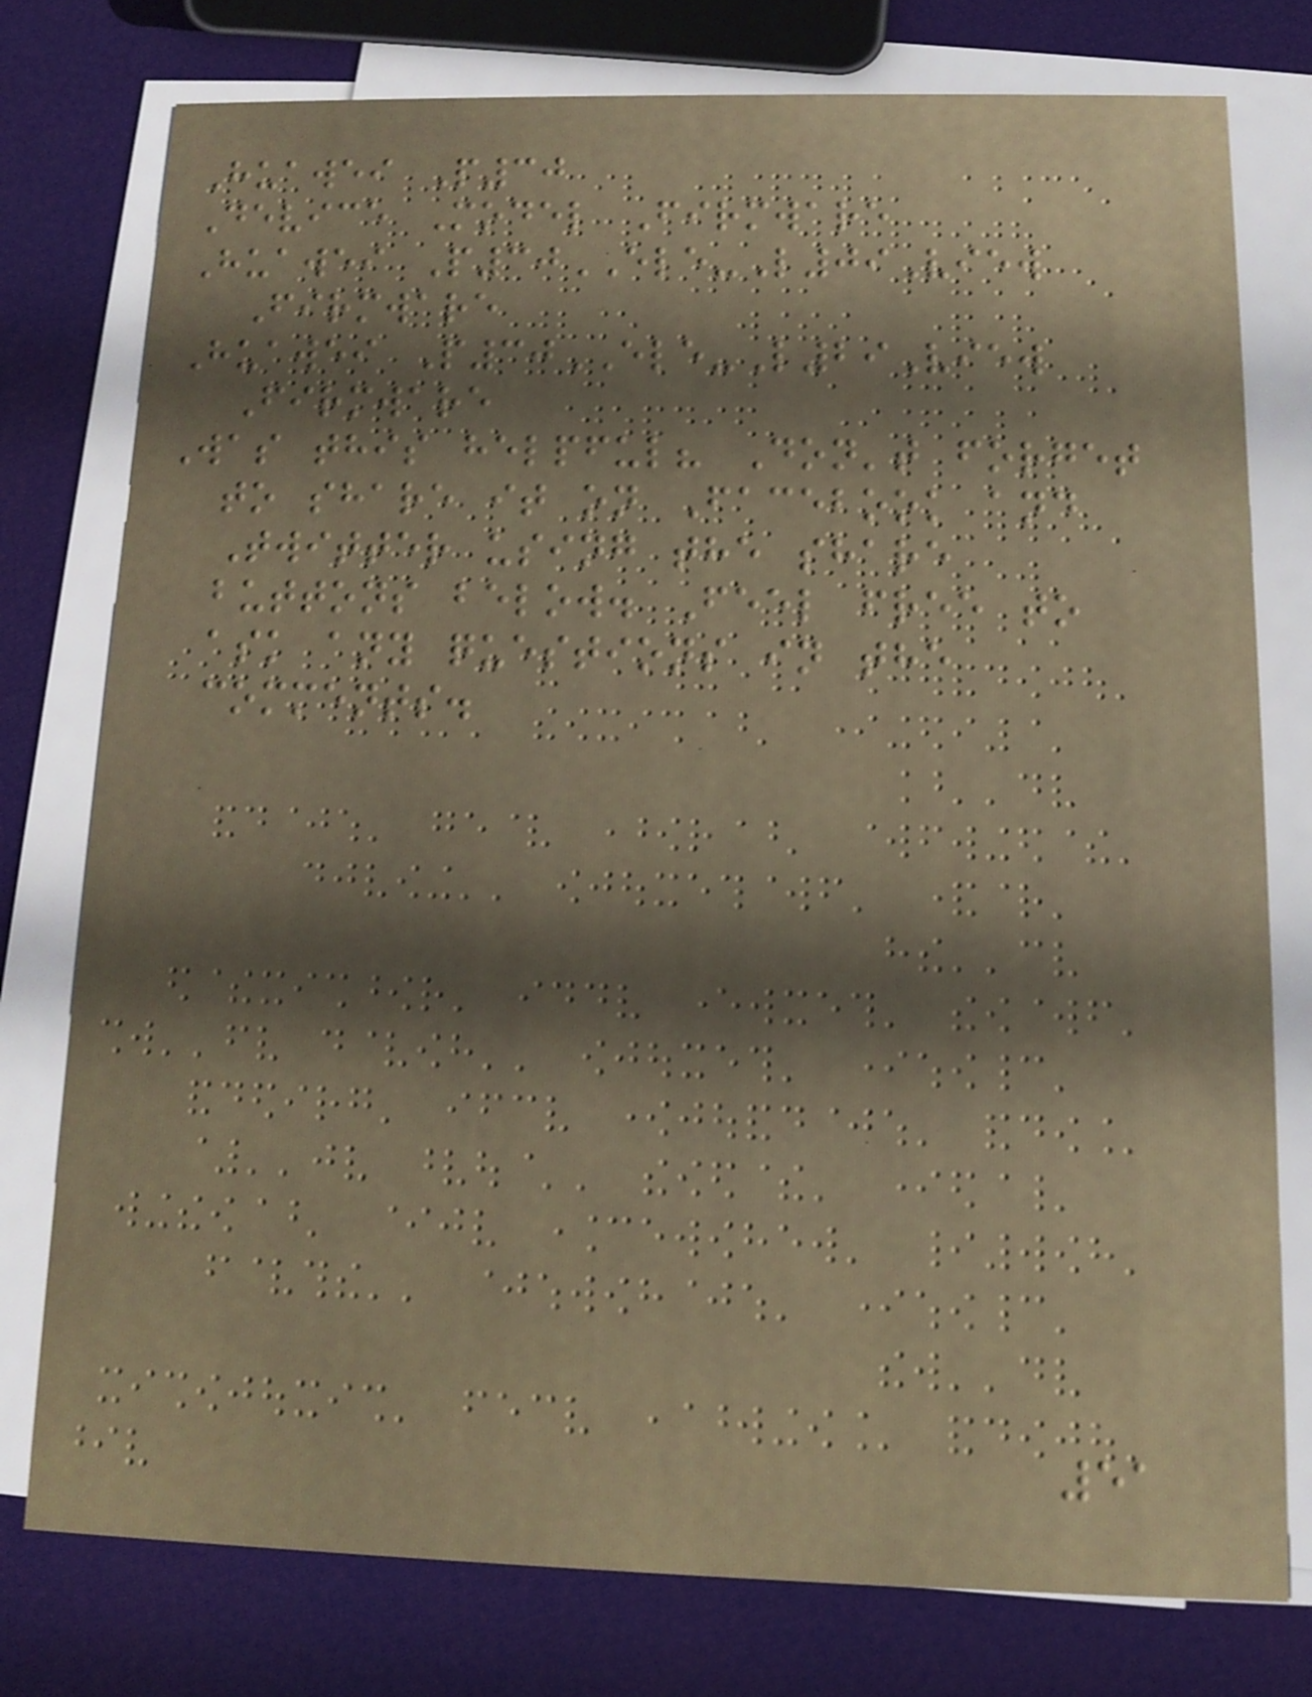Huawei P30
Device Model Firmware
Huawei P30ELE-L09View
Firmware
Huawei P30ELE-L29View
Firmware
Was this helpful? Don't forget
to share it on Facebook and
Twitter using the share
buttons below. Feel free to
ask any questions in the
comments.
51
